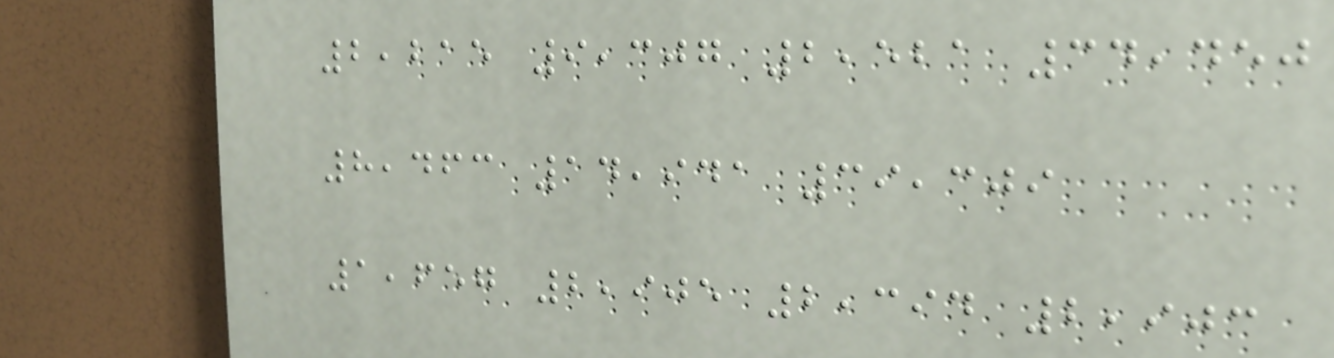2,215 9,307 2,521 34,450
8,463 14,941 39,309
1,657 2,905 2,394 2,903
